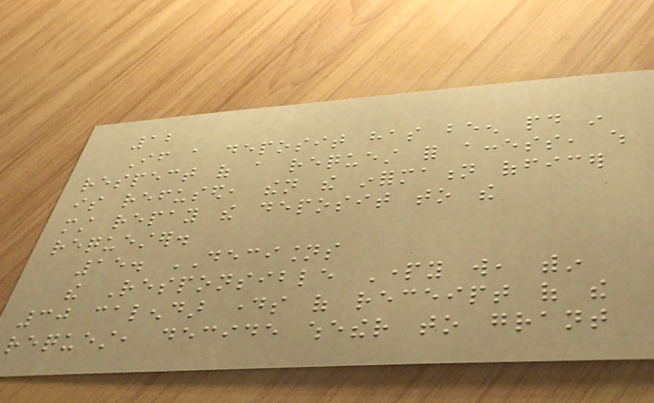12
If a deposit has been paid in
respect of a request for access, which
is refused, then the information officer
must repay the deposit to the
requester.
15. DECISIONS
the Responsible Party will, within
30 calendar days of receipt of the
request, decide whether to grant
